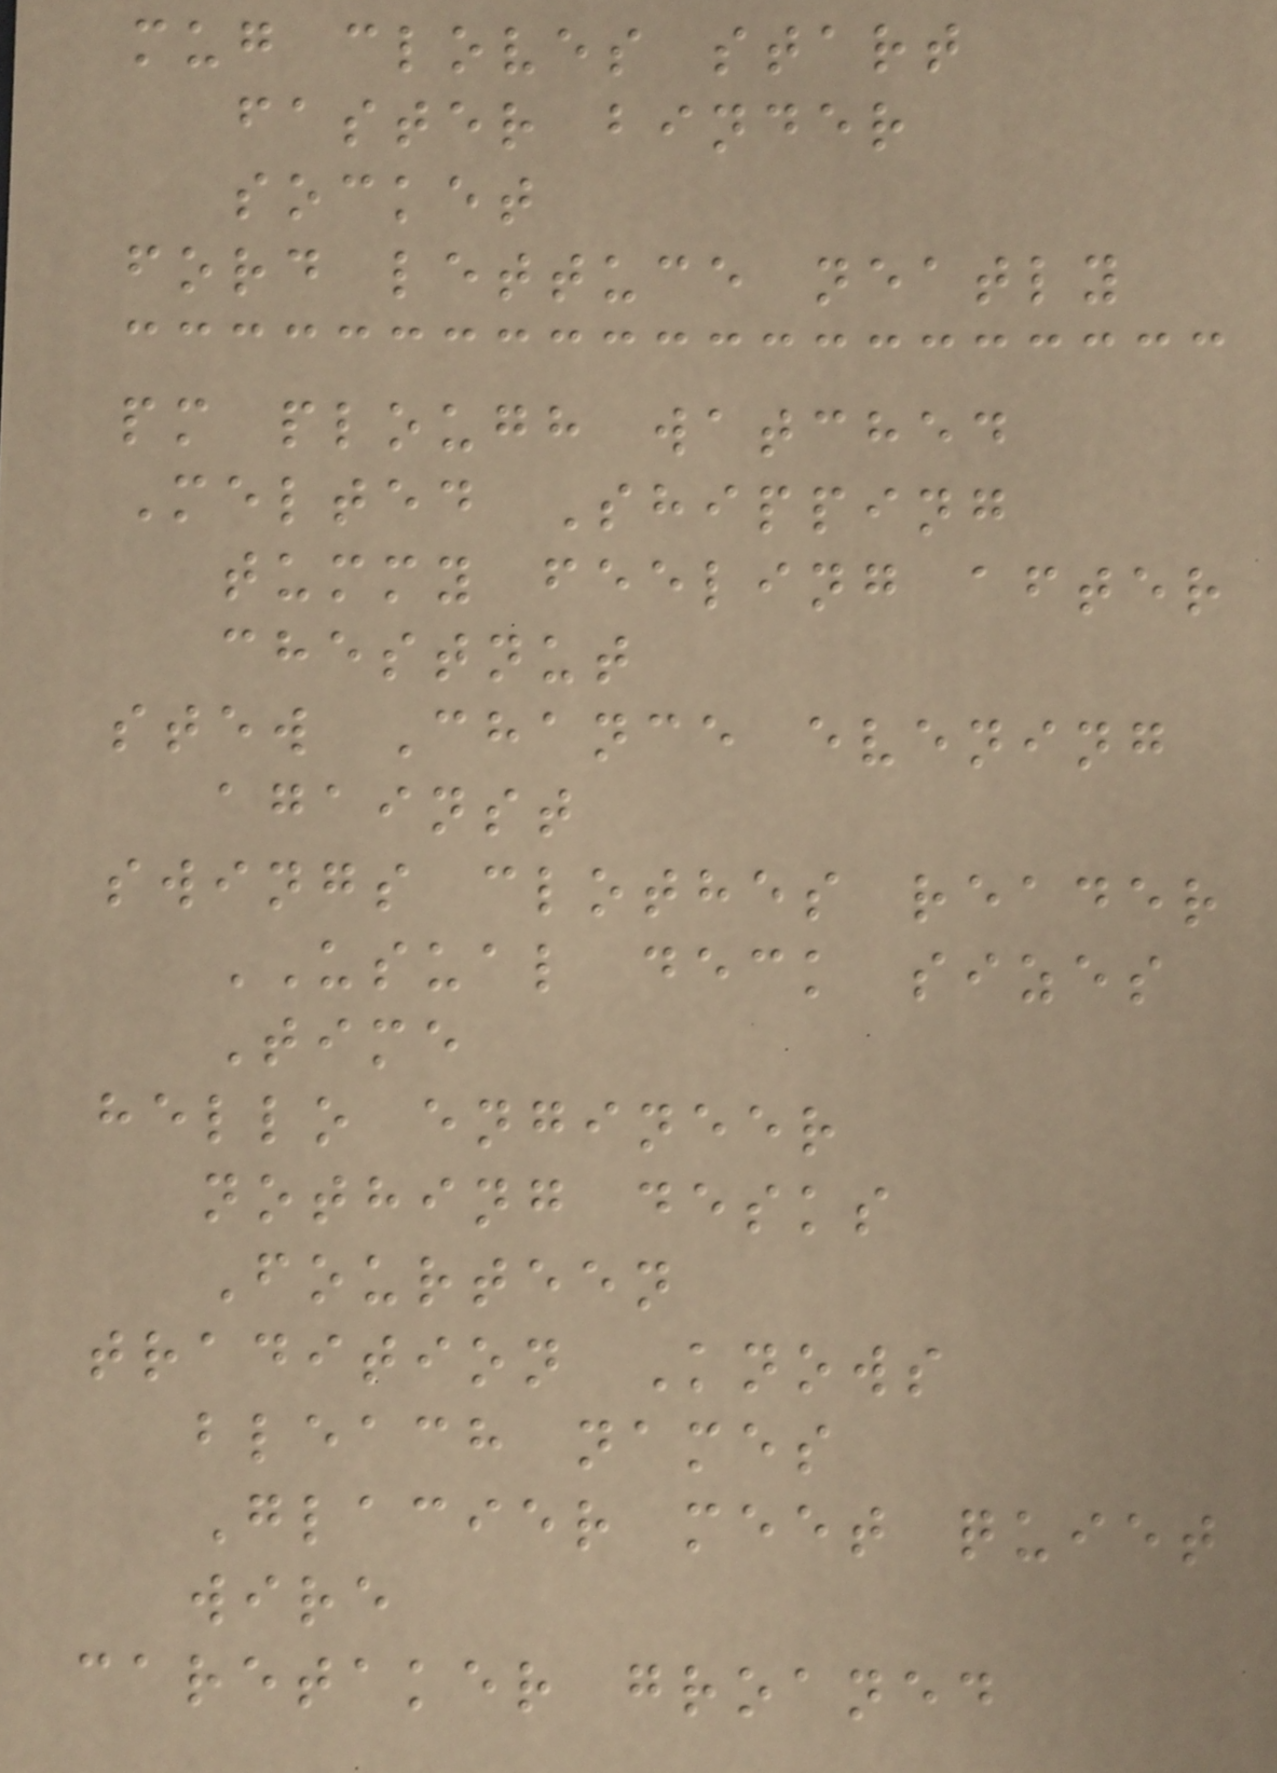mug cloves start
faster binder
socket
ford lettuce neatly
pm plough watched
Melted Shipping
tummy feeling after
chestnut
stew Chance evening
against
swings clothes reader
USUAL deck sizes
Time
hello engineer
nothing desks
Fourteen
tradition Knows
bleach names
Glacier meet quiet
wire
caretaker groaned
